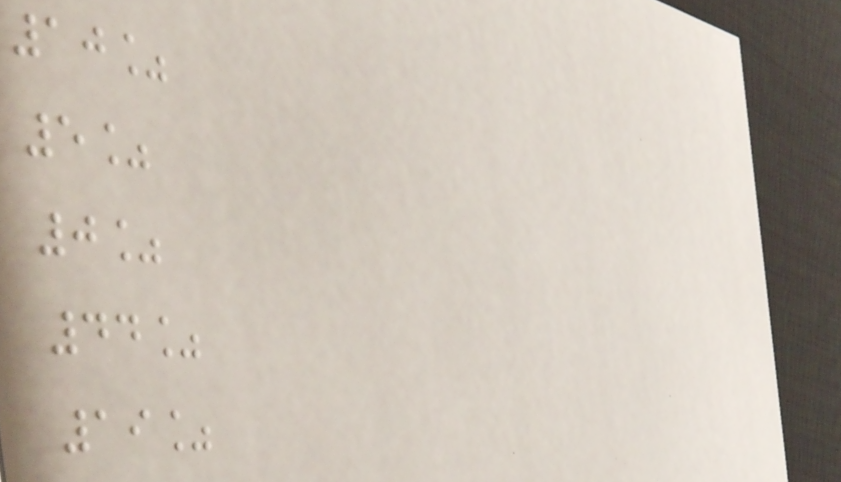10%
5%
0%
44%
19%
